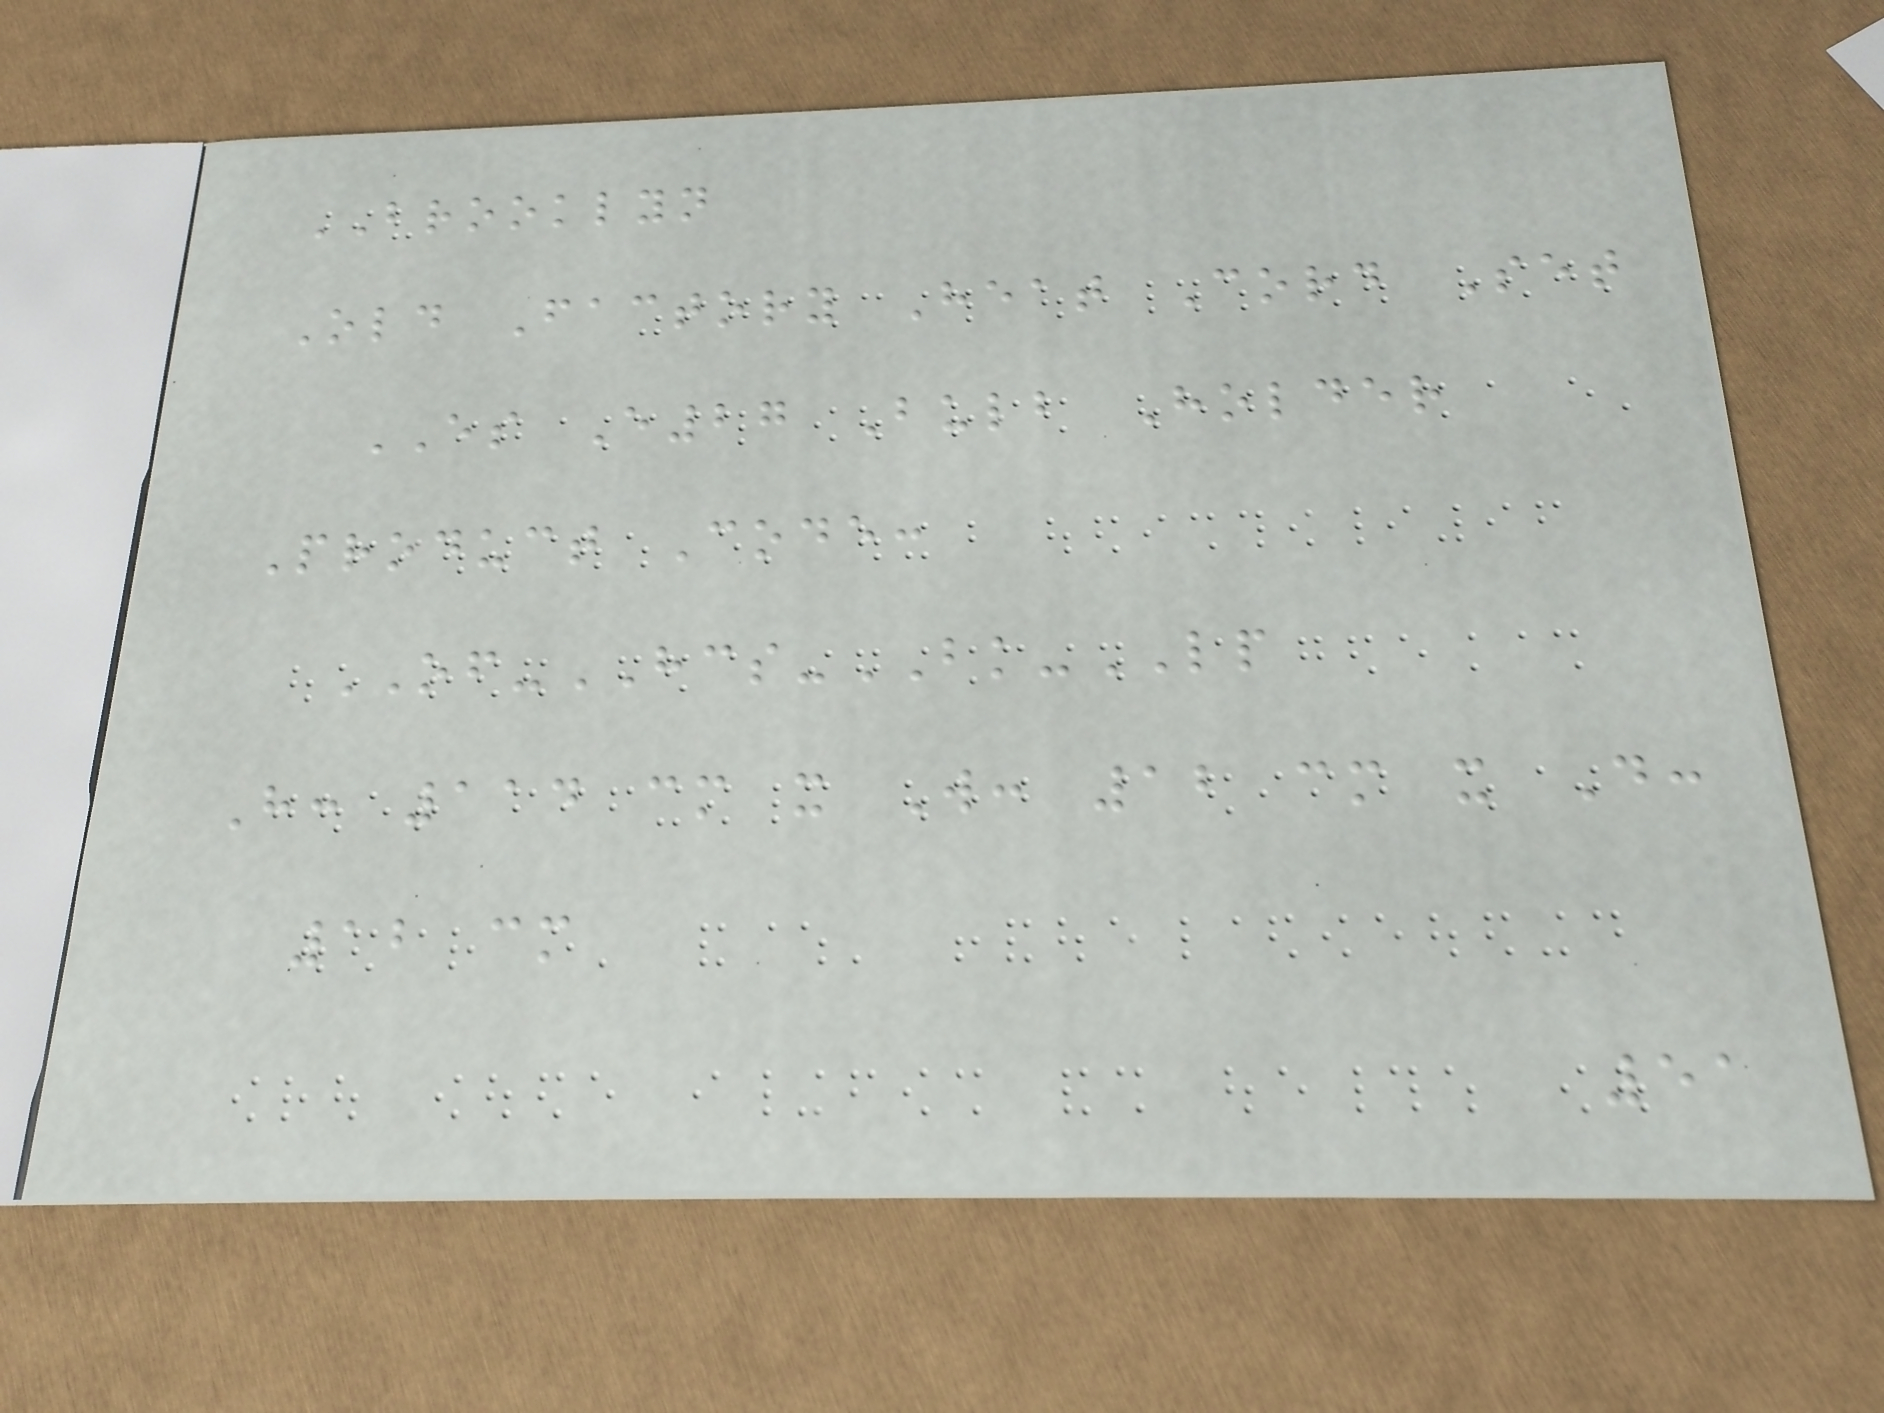BROOKLYN
Old Factory Heat Cord Set
ES E27 Bulb Holder
Product Code:
OF-HCS-BK-LP
H: 114 cm x W: 12 cm x D:
12 cm
51
